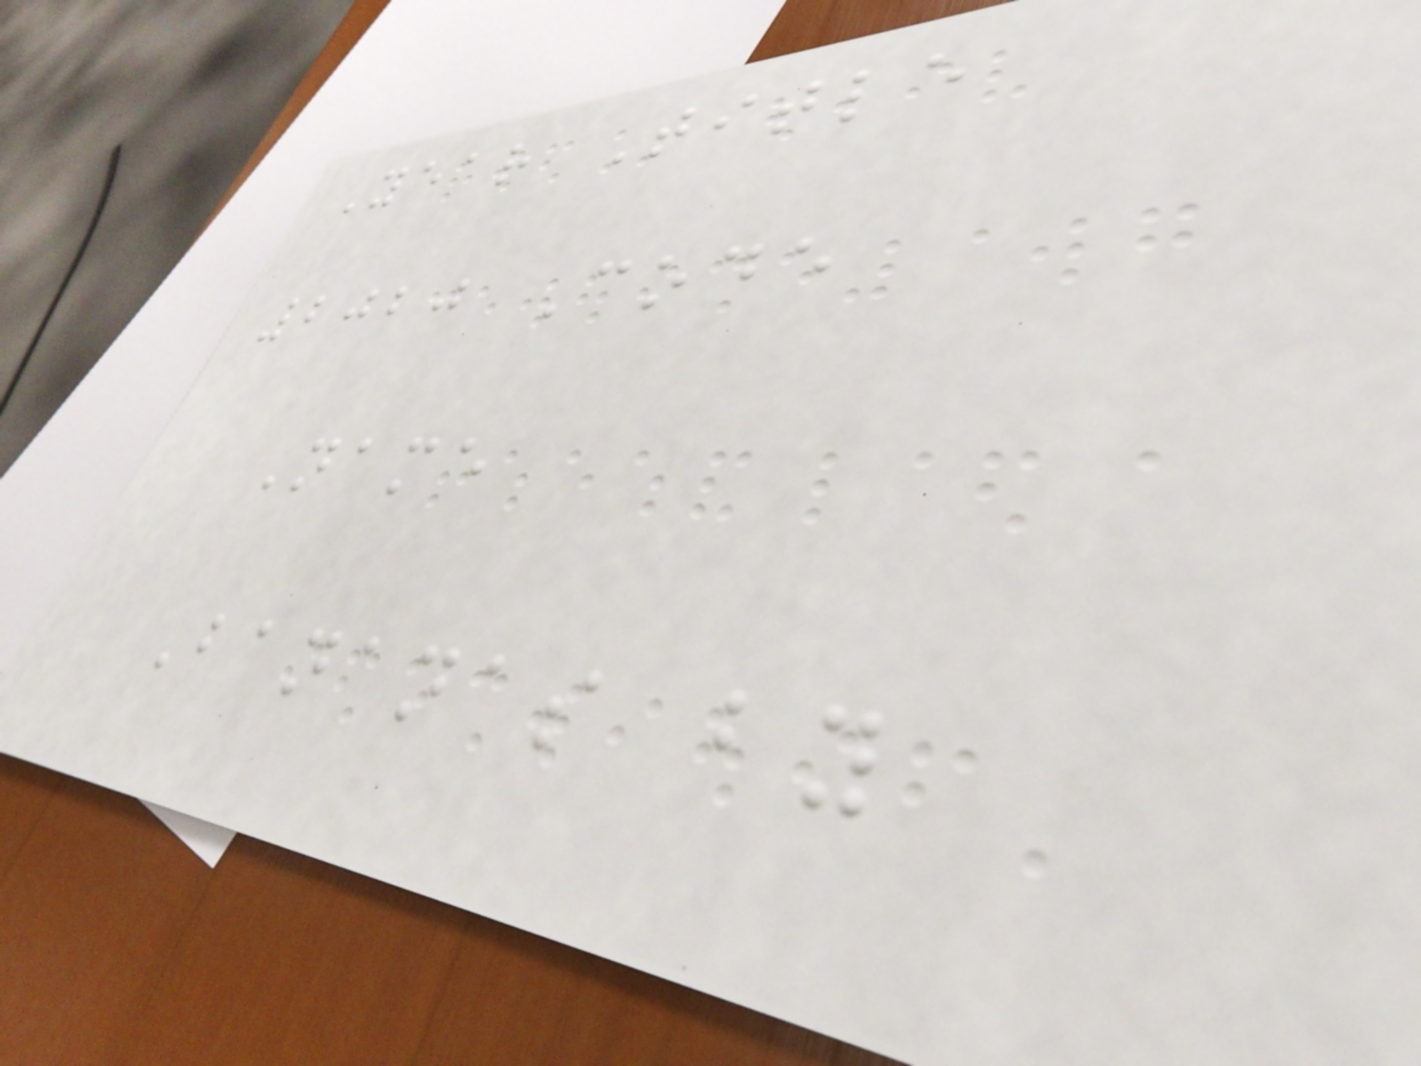Year Title
2020 Code
Name
Bananas by
